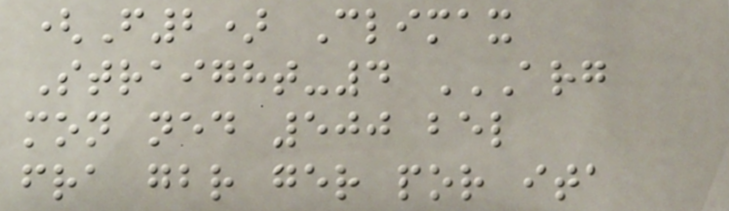(F2) Climax
Straight-4 ARG
MON NED 500 BEL
FRA GBR GER POR ITA
